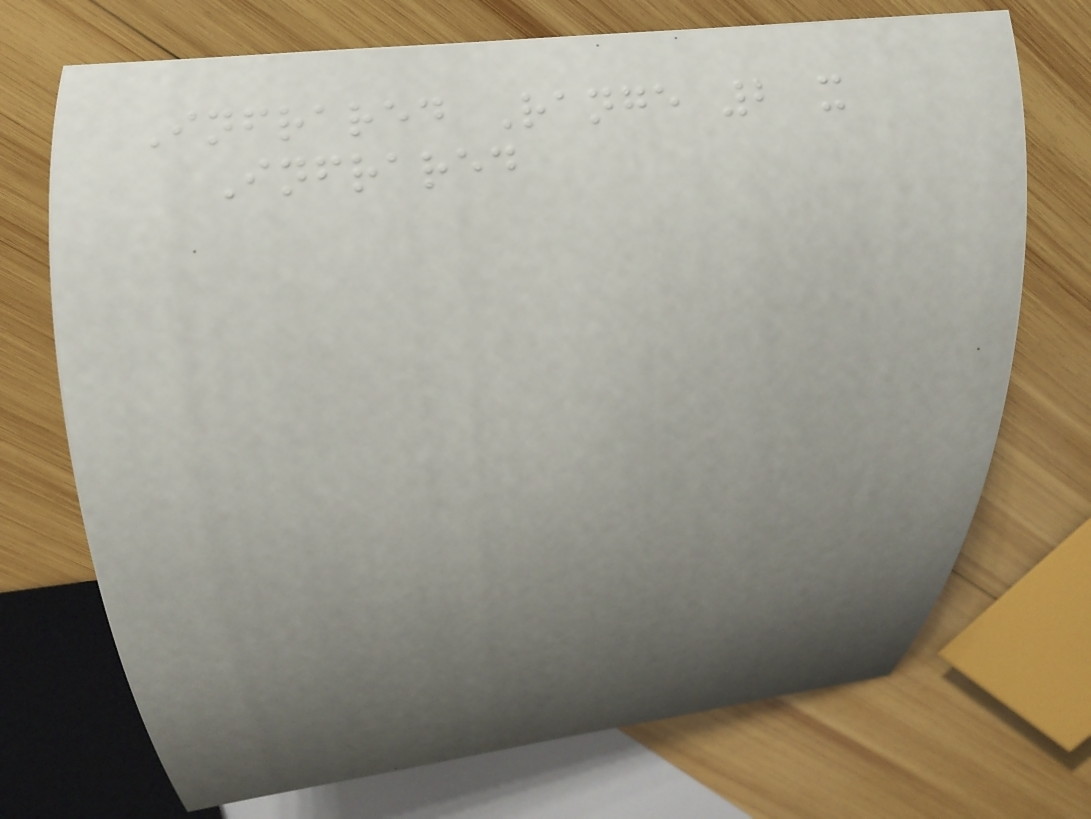Infrared Range 2 x
Infrared
